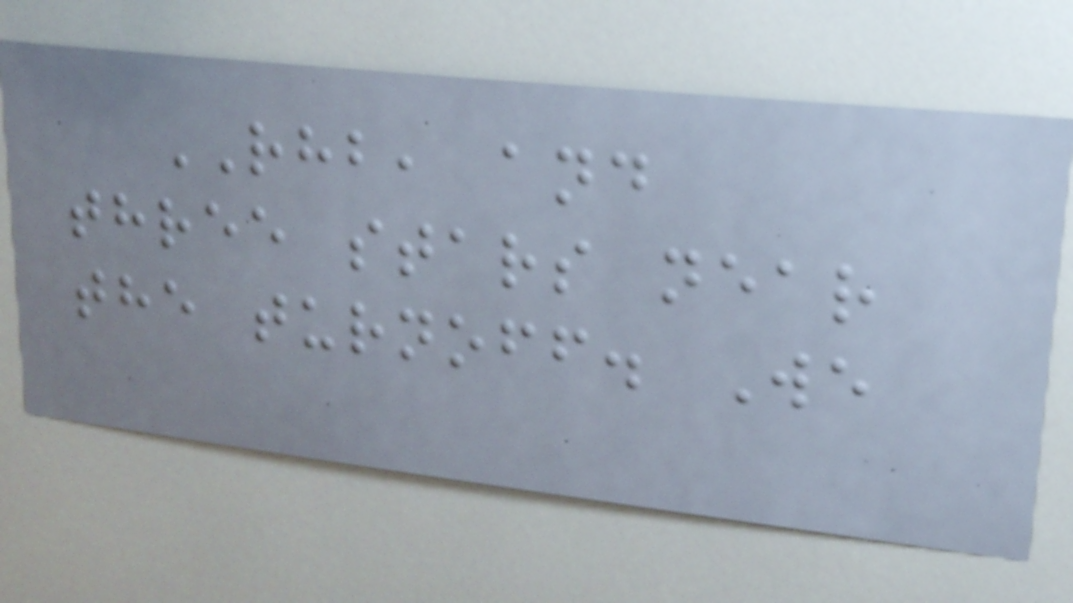RHB, and
three stars near
the turnoff. We
